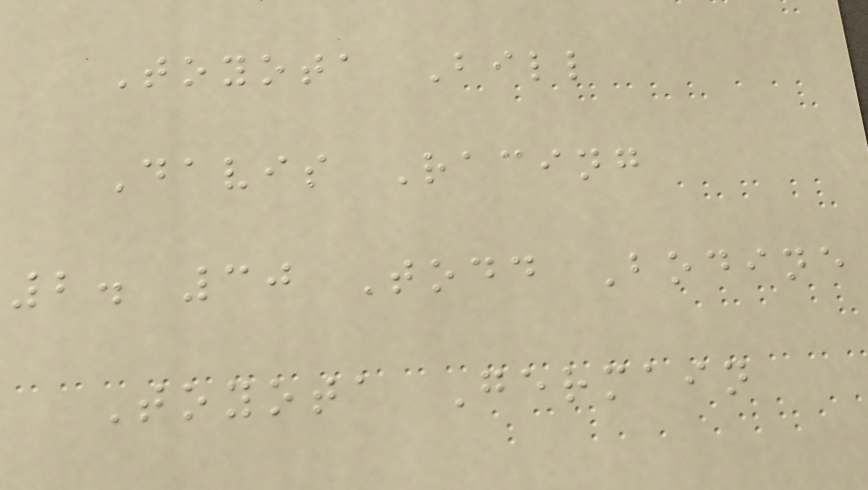Toyota Bill
Davis Racing
2. 30 Todd Bodine
Toyota Germain
